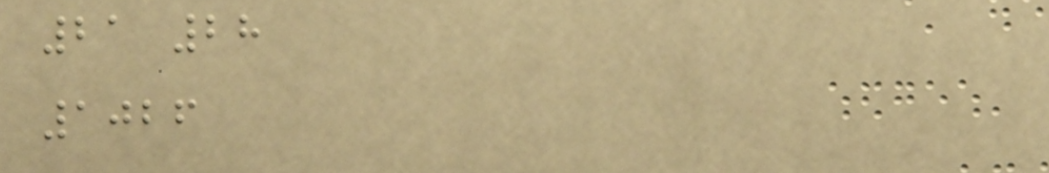21 28
1026
